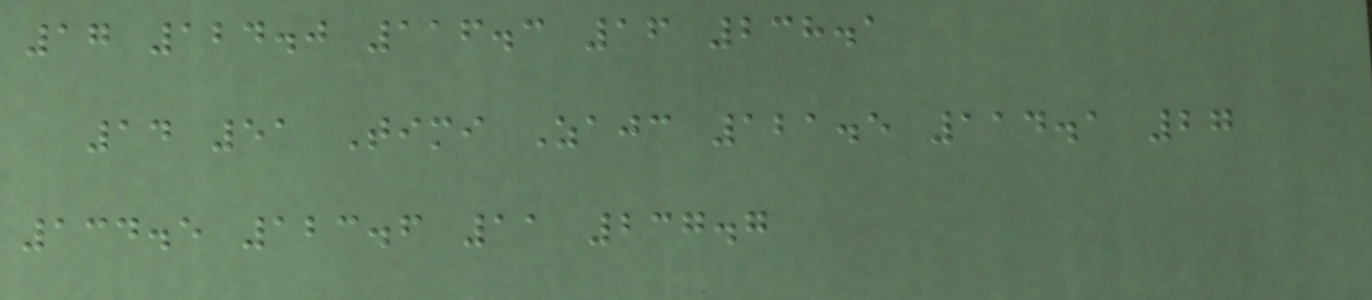17 124.0 116.3 16 238.1
14 51 Timi Zajc 121.5 114.1 27
134.5 123.6 11 237.7
